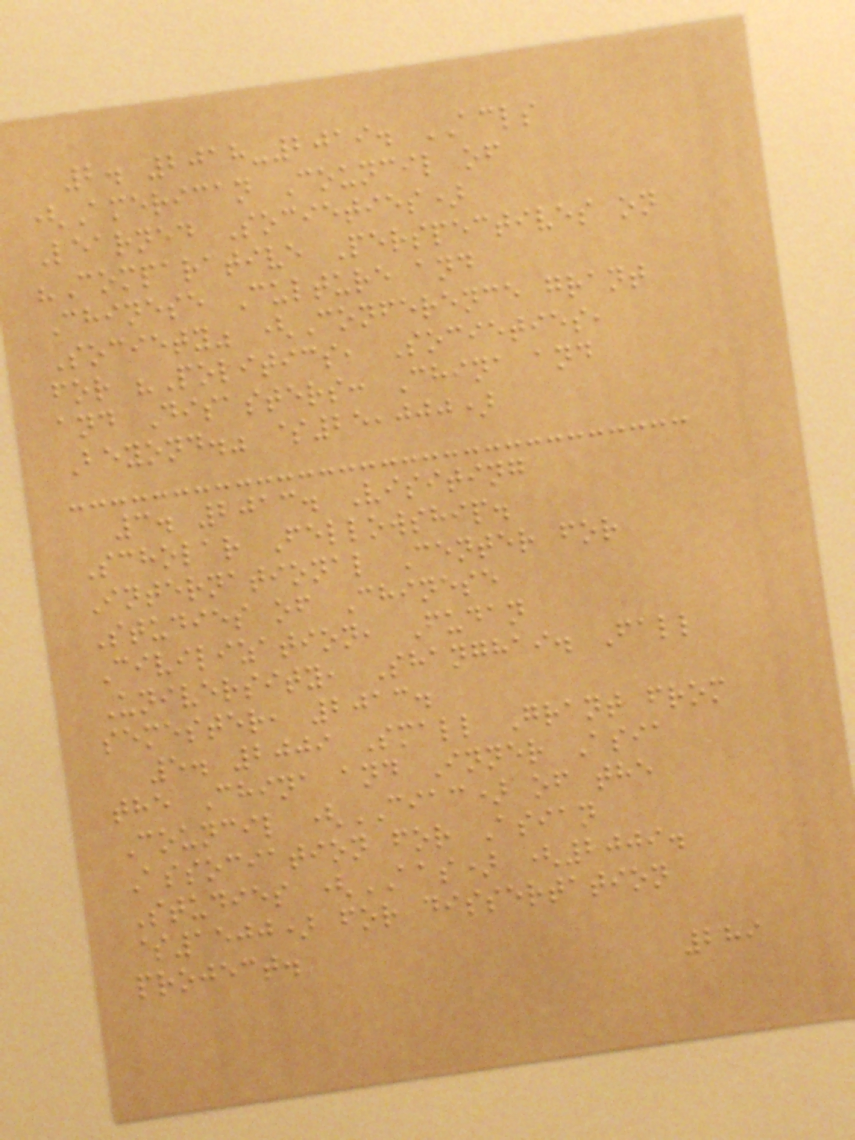2. 2018-2019. ACLS
(American Council of
Learned Societies)
"Comparative Perspectives on
Chinese Culture and
Society" (Conference grant
for "Politics, Societies,
and Disasters: China and
Beyond." $25,000)
3. 2013. Visiting
Scholar Fellowship.
International Center for
Studies of Chinese
Civilization, Fudan
University, Shanghai. Fall
semester, 2013.
5. 2009 Small Grant from
the China and Inner Asia
Council (CIAC) of the
Association for Asian
Studies (AAS) (2009.
$1500) for dissertation
project.
289
